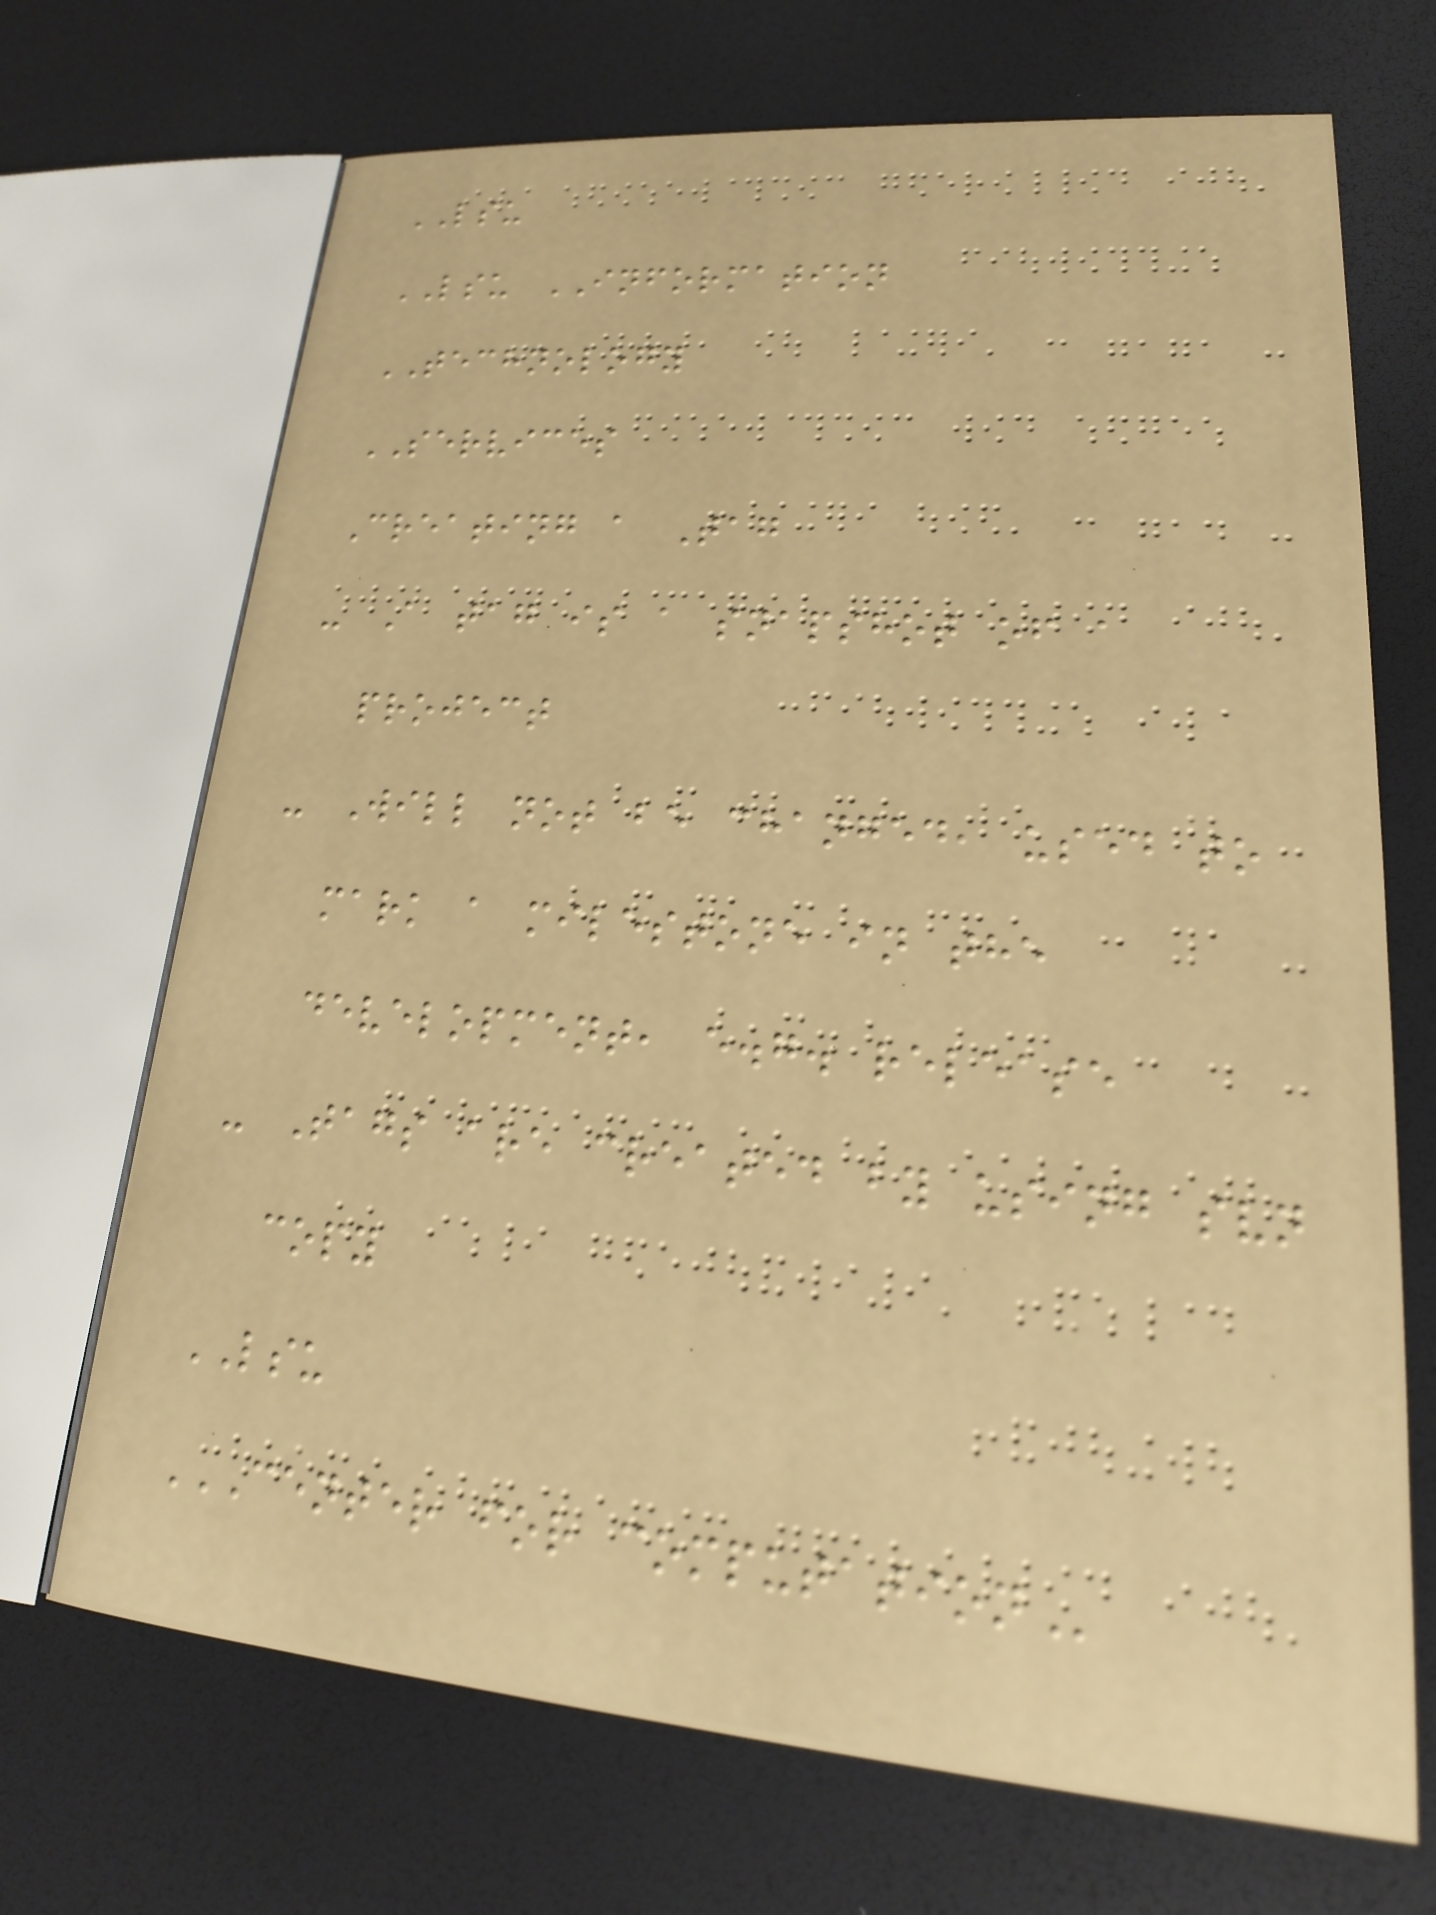LSU
LSU INFORMATION
TECHNOLOGY
SERVICES
Creating a Tag
- A tag is a snapshot of a
project
- Will not be changed, used to
mark a milestone in the
development, e.g. release
- Tags are created by using svn
copy
LSU
CENTER FOR COMPUTATION
